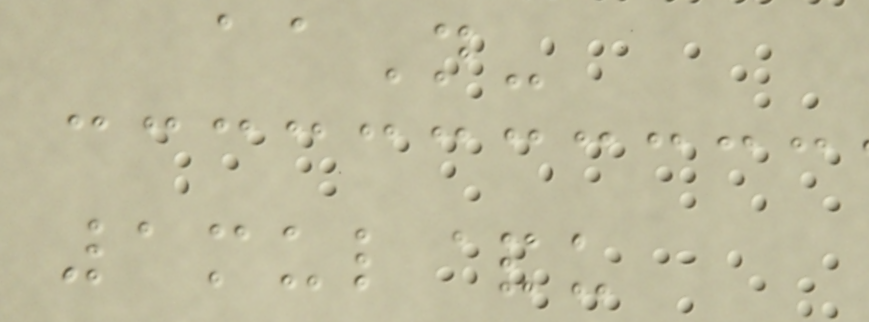aaN-
1mul&u
